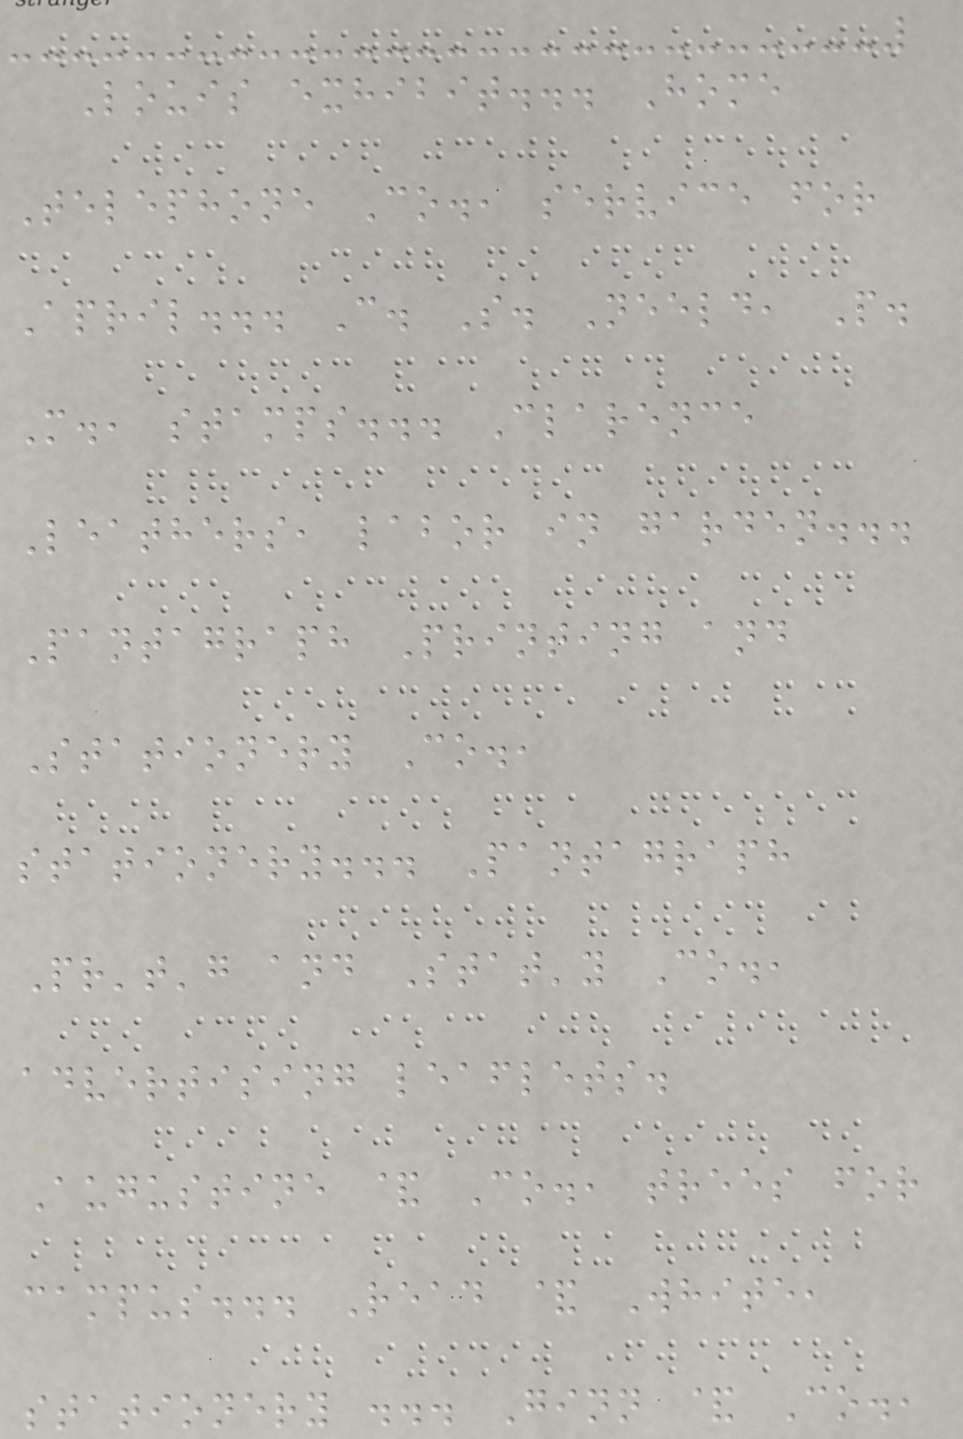Louis exhibit... Home
Telephone Co., service for
April... C. S. Neeld, P.
M., stamps... Clarence
Leathers, labor in garden...
Pantagraph Printing and
Stationery Co.,
stationery... Pantagraph
Pr't'g and Stat'y Co.,
advertising leaflets.
Augustine & Co., trees for
campus... Read & White,
stationery ... Ginn & Co.,
